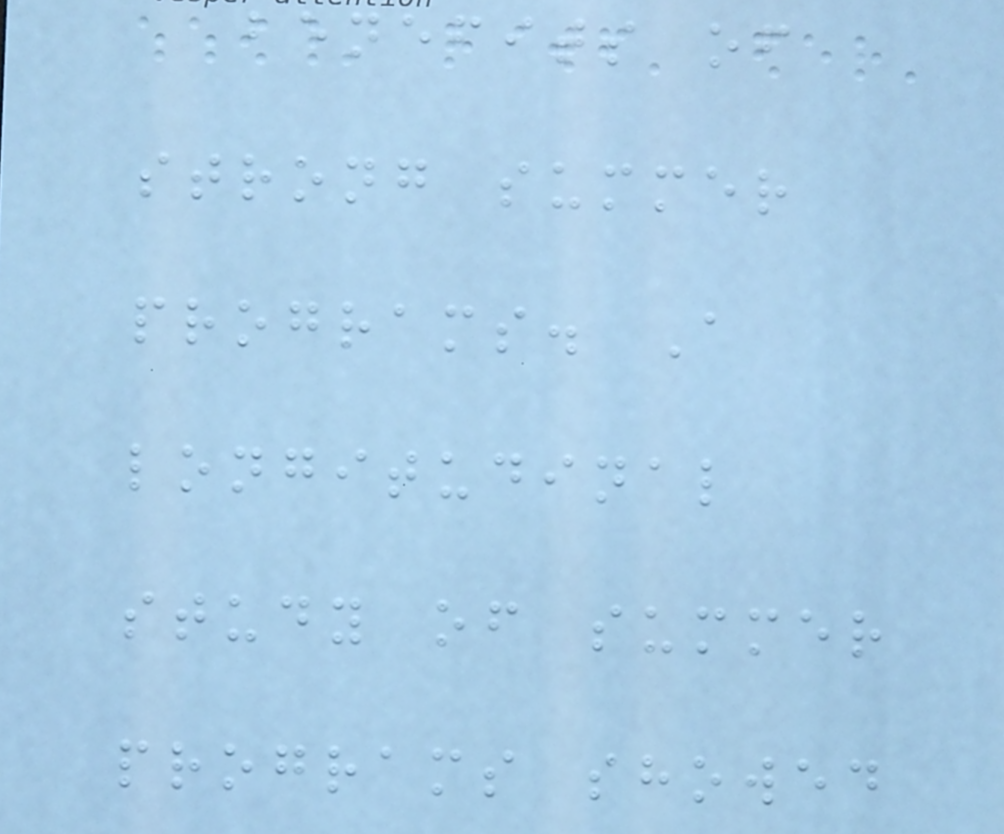benefits of
strong summer
programs. A
longitudinal
study of summer
programs showed
